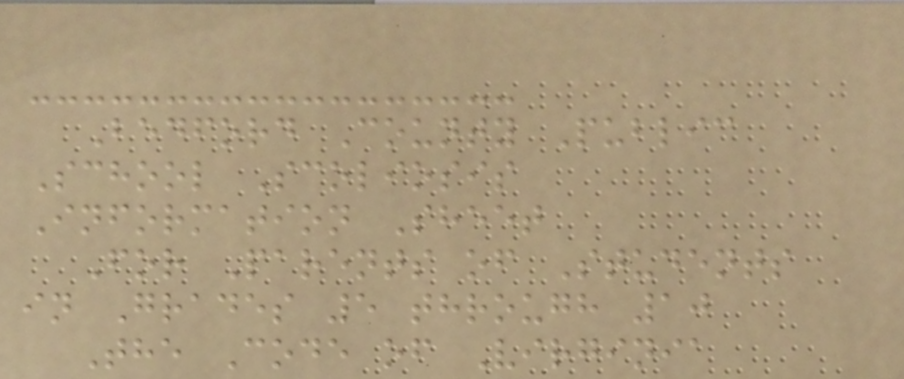Bedford County Public
School Scoliosis
Information Sheet
For Parents of Students
in Grades 5 through 10
The Code of Virginia
